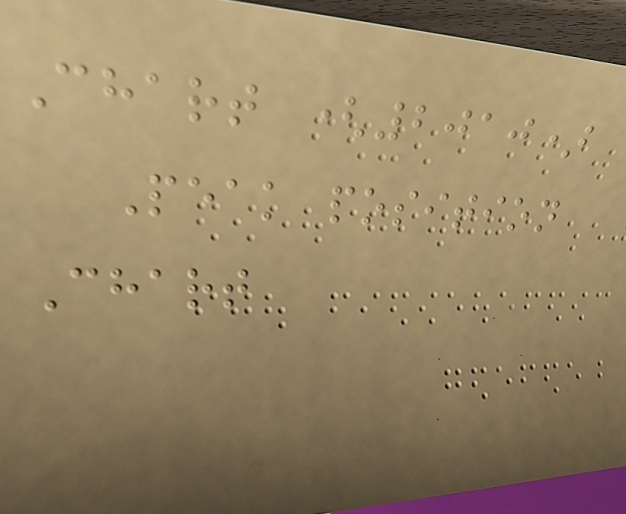Chart (2010)
Peak position
Chart
